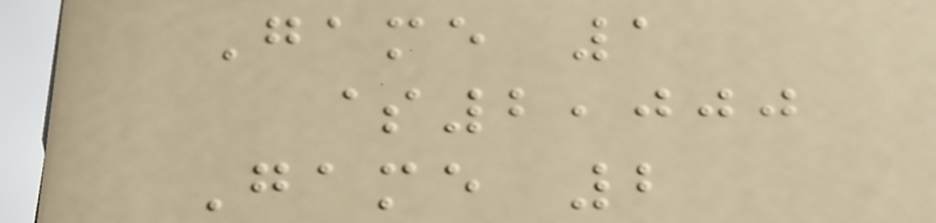Game 1
$2,000
Game 2
